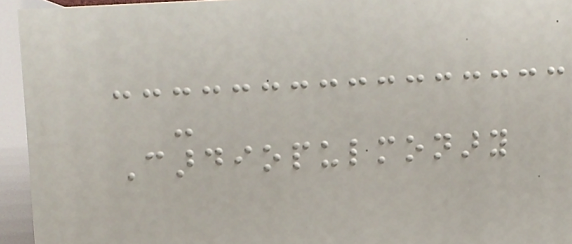-
Cardiopulmonary
